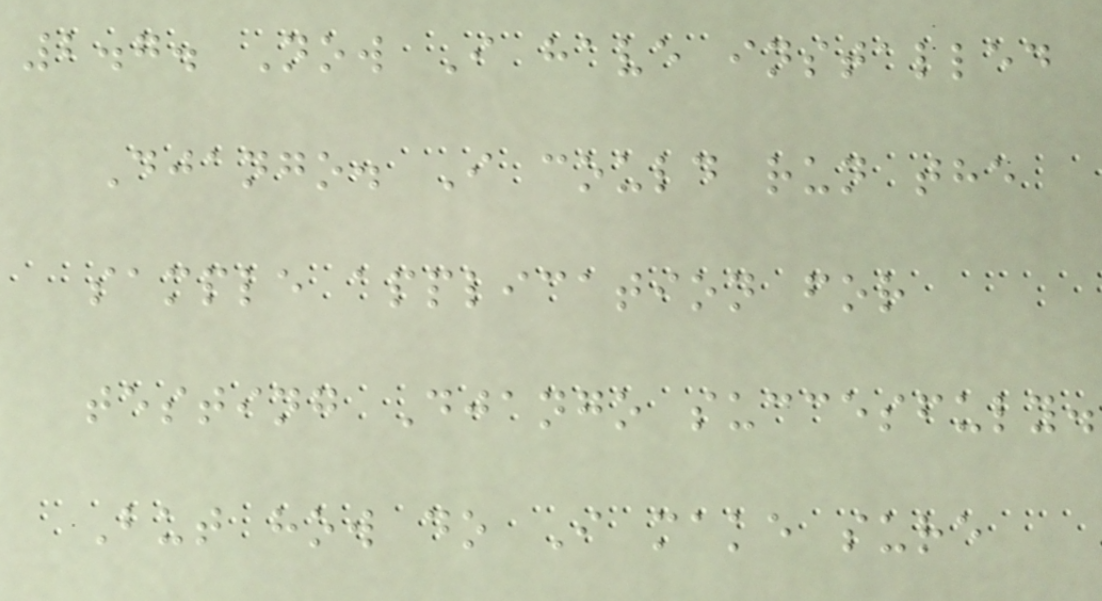2.7. Now I have installed
Django. I could run the
sample application for
testing Django succesfuly.
But how do I make sure
